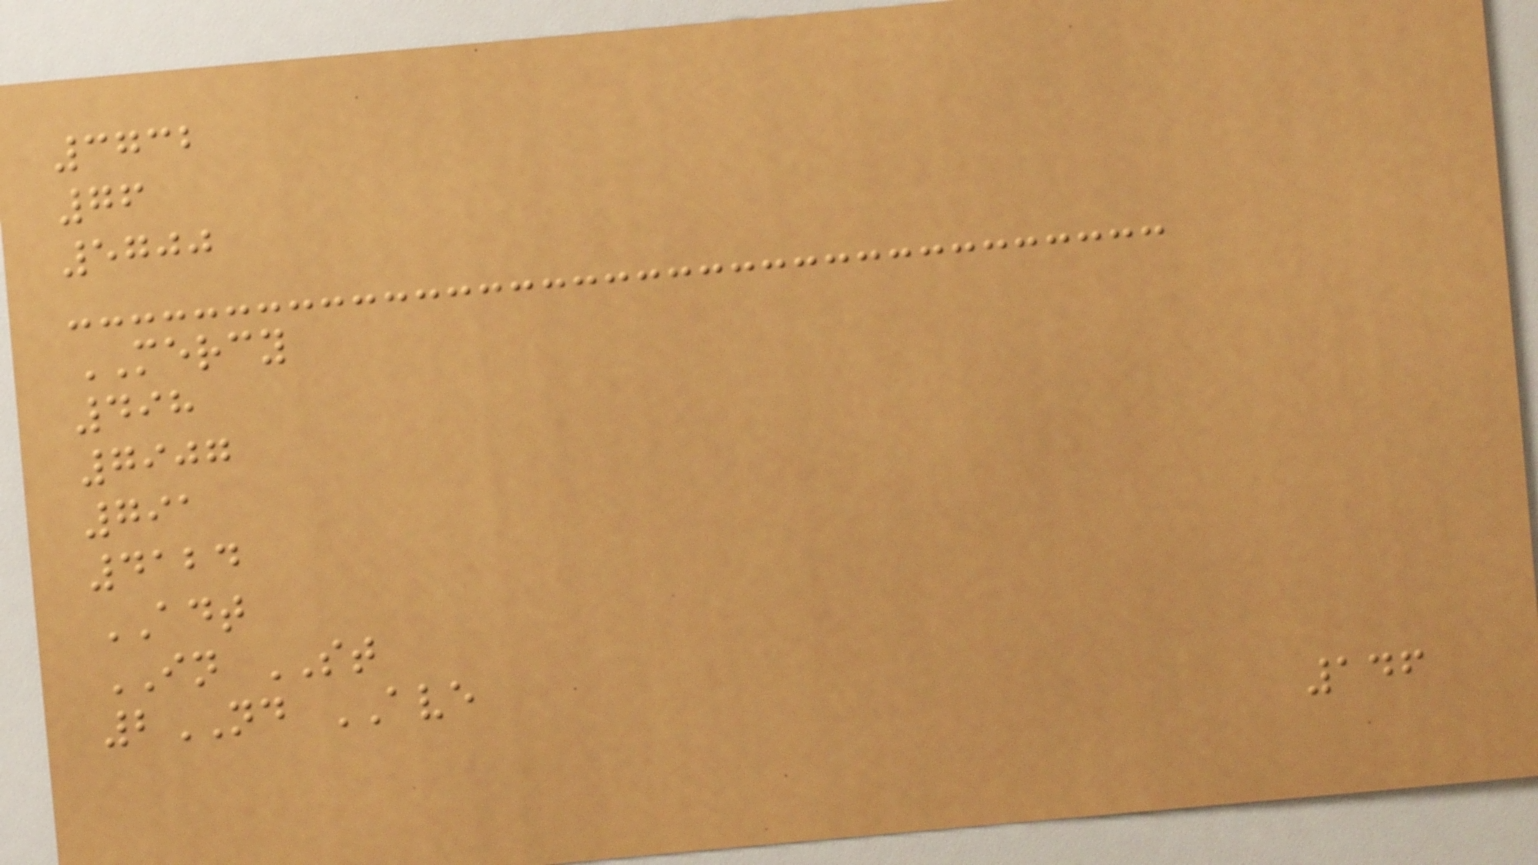3732
76
5700
MERCY
498
7907
791
4124
ADT
IN ST
2ND AVE
146
